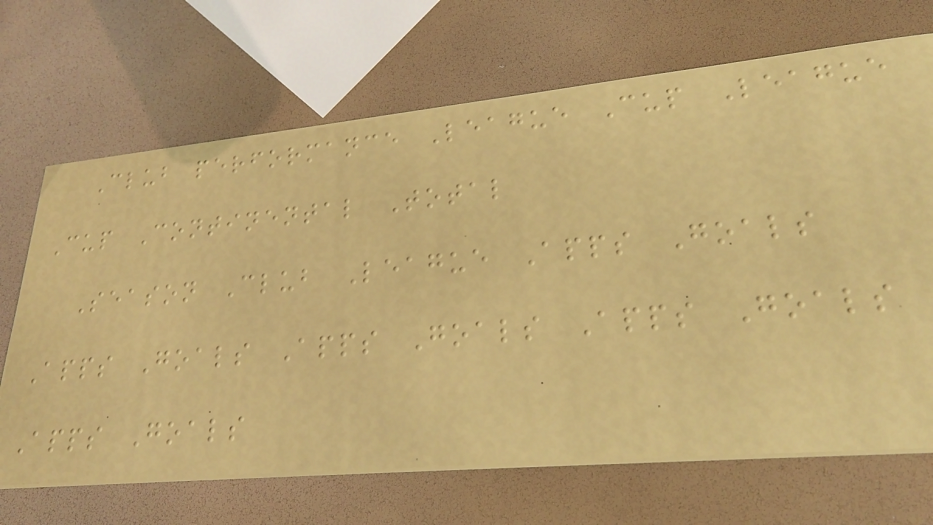Club performance League Cup League
Cup Continental Total
Season Club League Apps Goals
Apps Goals Apps Goals Apps Goals
Apps Goals
